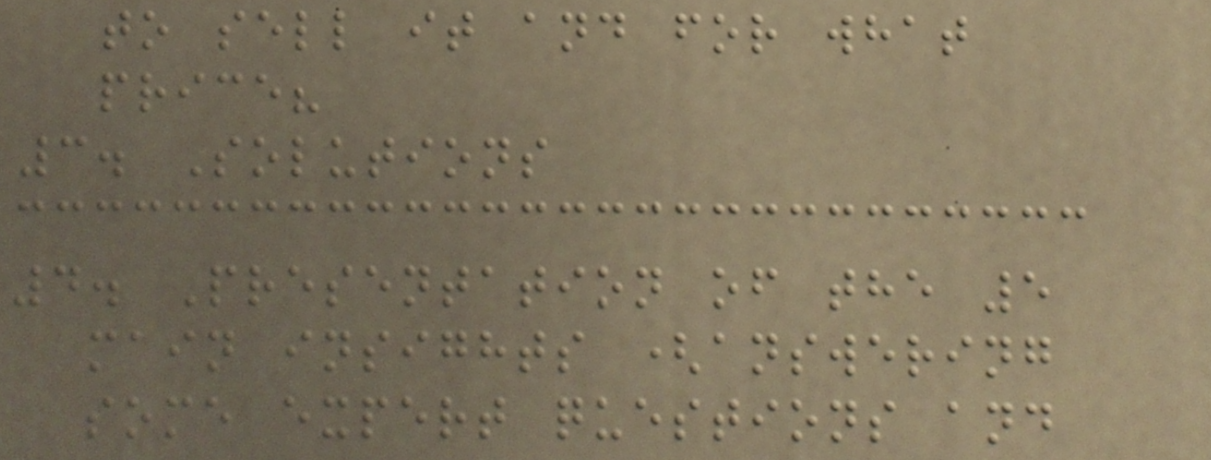to sell it and for what
price?
3. Solutions
4. Presentation of the 5
main insights (answering
some expert questions and
